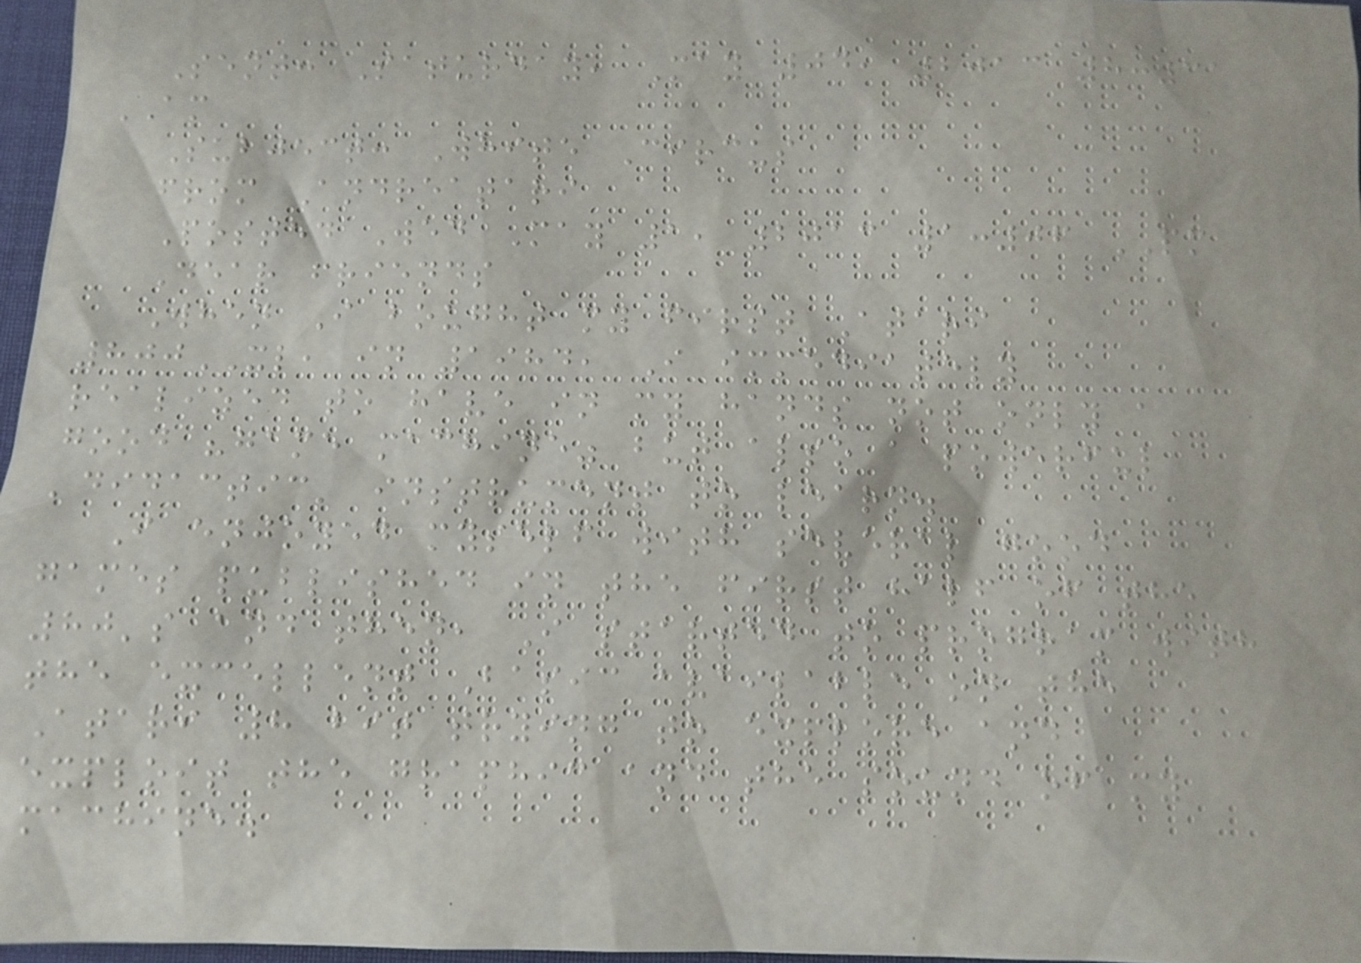Sent: Saturday, May 04, 2013 8:31
AM
Subject: White Circus
from Andreatari
Posted Wed May 1, 2013 1:06 PM
Dear friends
When I bought my first Atari
800XL, in 1984, I immediately
realized to have in my hands not only a
good "game machine" but also a powerful
'didactic' instrument to learn.
I enjoyed myself with several good
games published in the first half of the
80's and then, I started to program with
the excellent Basic available on the
Atari 8 bit trying to explore and
exploit the graphic and the sound of my
machine.
